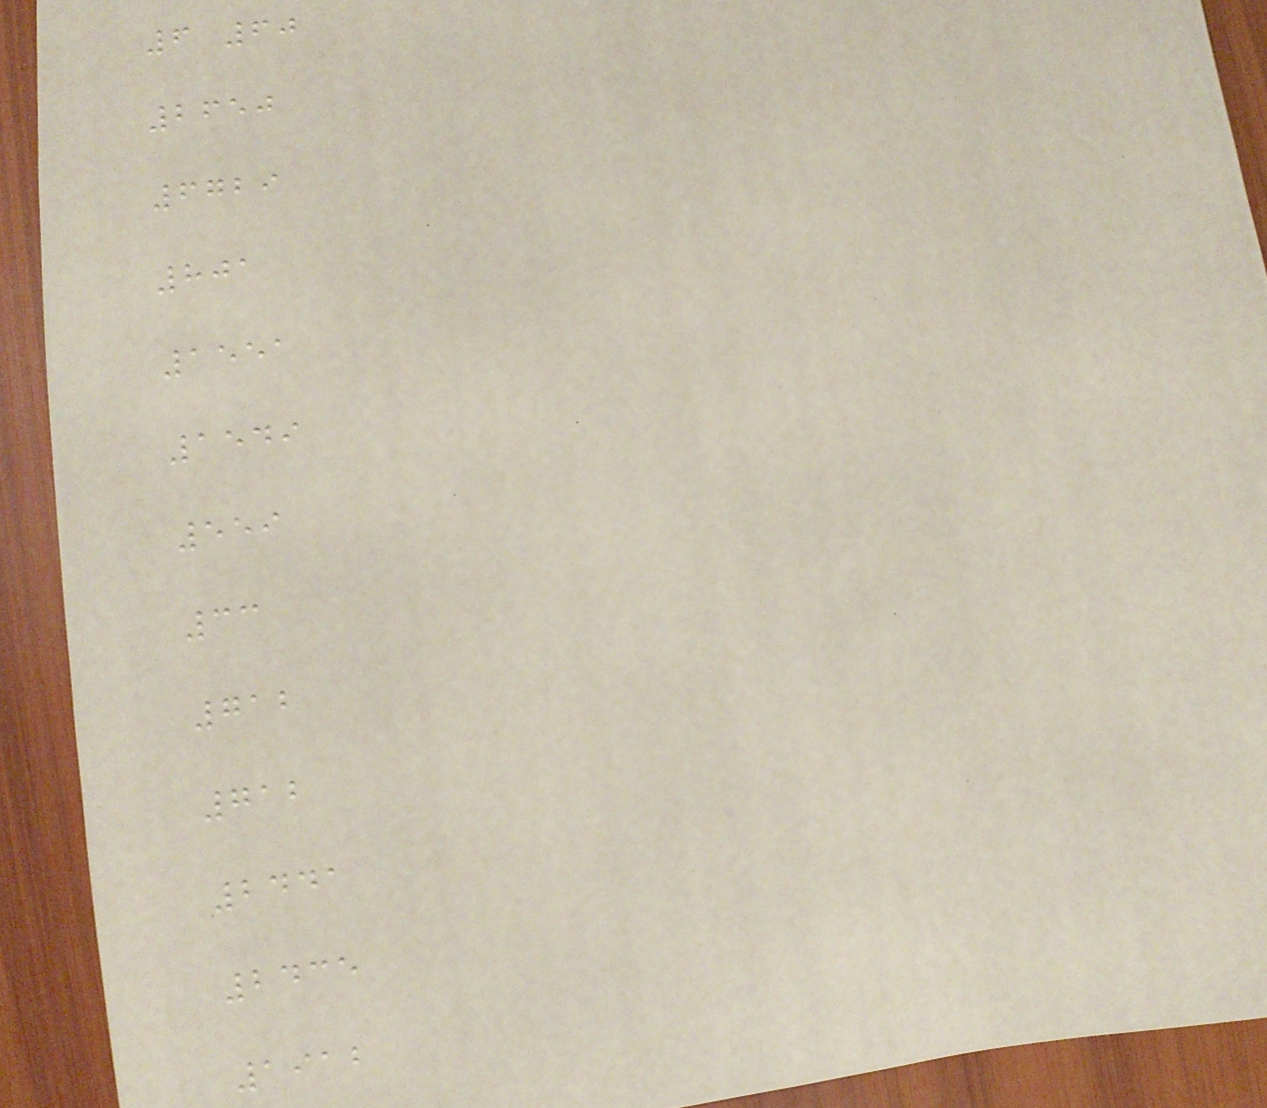6 60
2650
6729
801
1551
1549
559
33
712
712
2441
2435
1912
